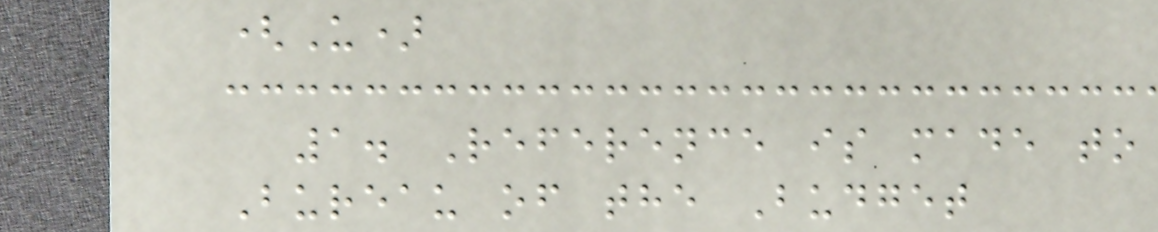(U)
1. Reference is made to
Bureau of the Budget
